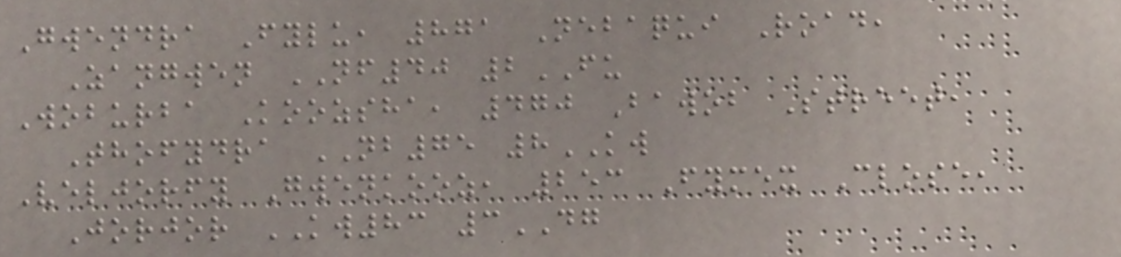Gwendra Fylu, 871 Nebaqui Road,
Zangwen NF40 2FU
Woburba Koozsha, 470 Bawob Street,
Thofydra NB75 8KW
Veljorfy Gwenkooz, 253 Fymex Close,
Jorjor KW83 3DG
